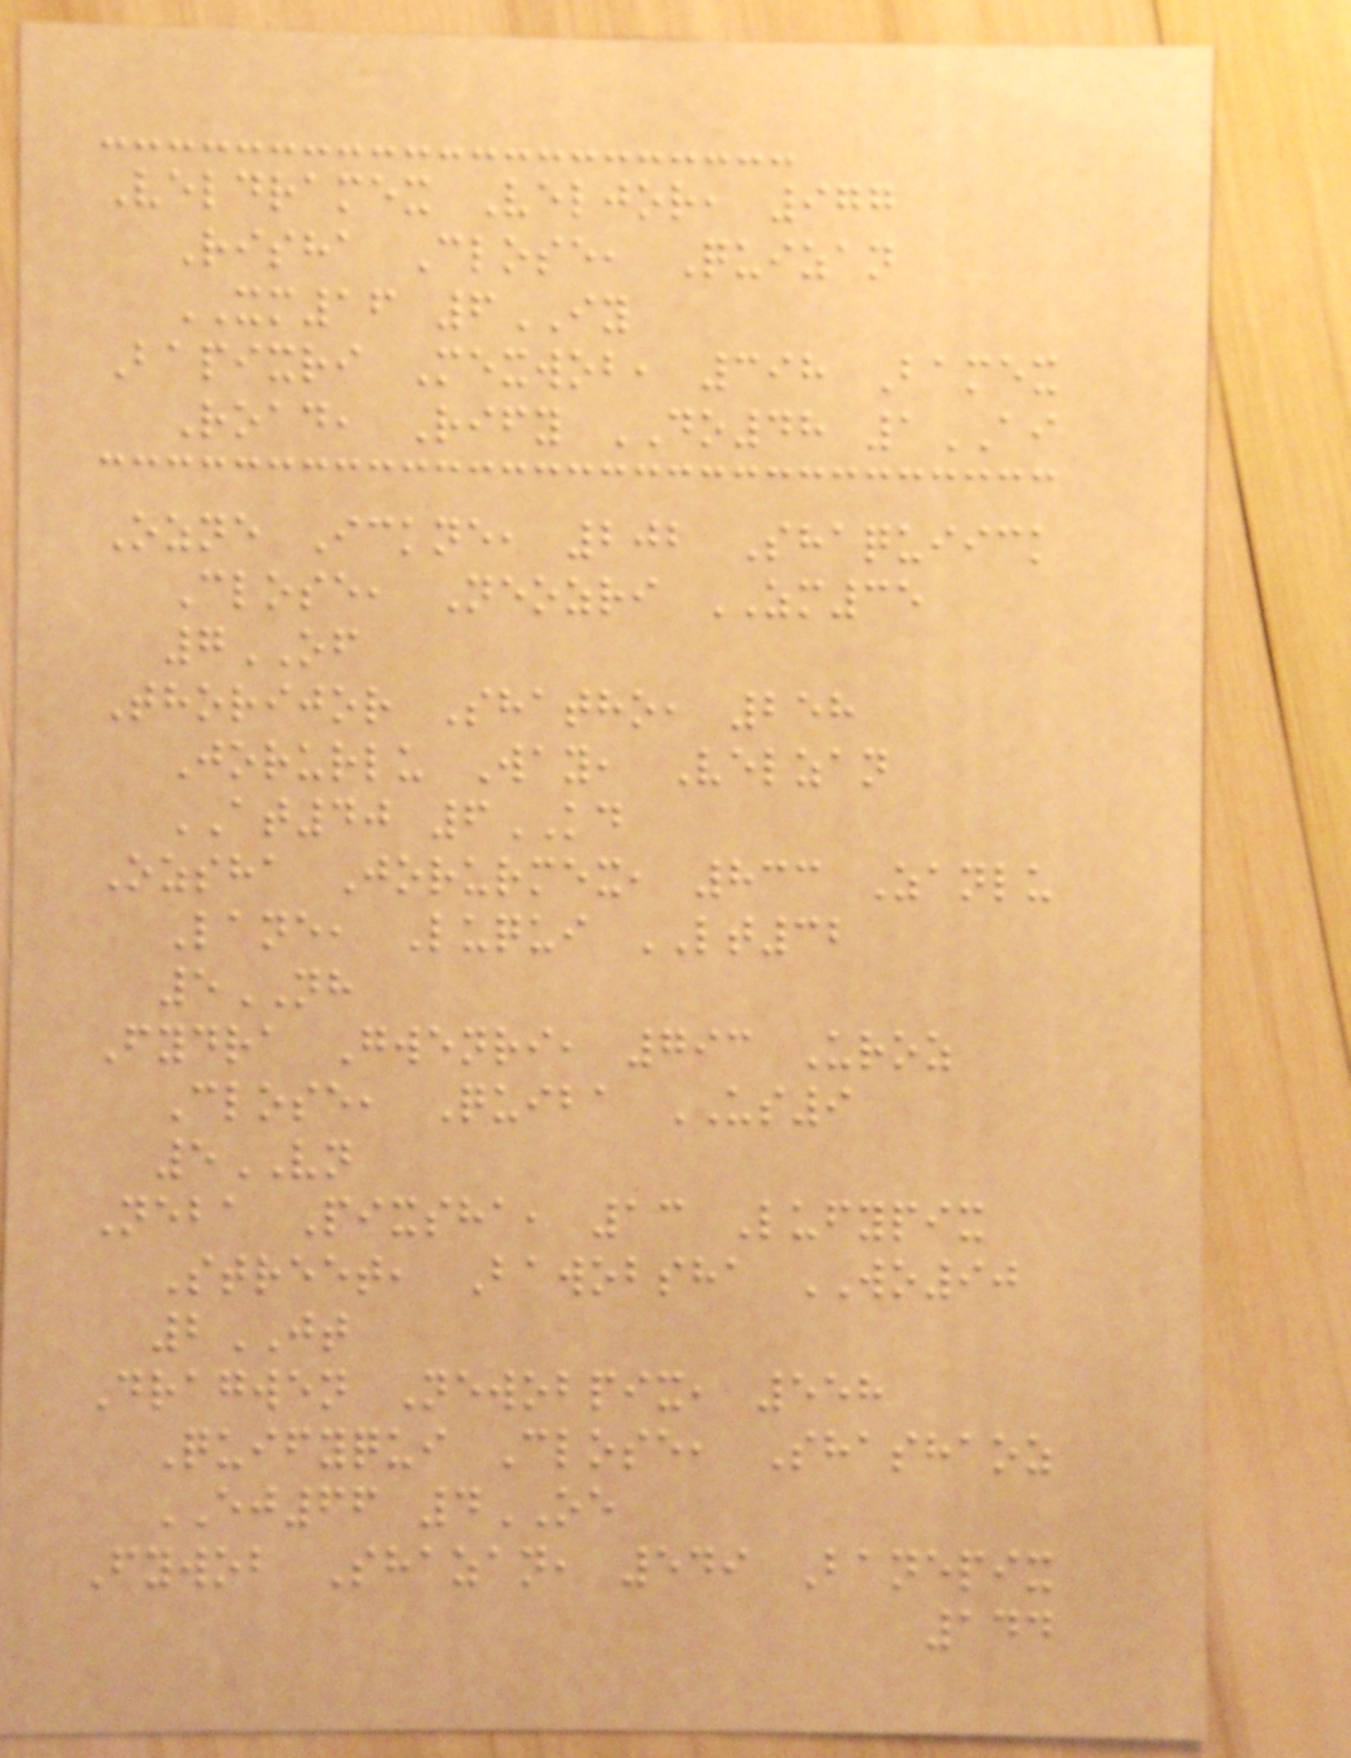Veldramex Veljor, 977
Risha Close, Quizan
XM16 6IY
Bapixri Mexwob, 398 Bamex
Road, Rify DO48 1AI
Ozne Ickne, 202 Shaquiick
Close, Neozri ZM35
7OF
Thorijor Shatho, 258
Jorurlu Way, Velzan
AT40 6KD
Ozsha Jorurmex, 833 Zanlu
Lane, Luqui LT32
5NH
Fydra Gwenri, 793 Uroz
Close, Quiba US9
5VN
Neba Pixsha, 13 Lufypix
Street, Bawobsha WO90
2JT
Dragwen Newobpix, 558
Quifyqui Close, Shashaoz
EJ66 4OE
Fywob Shazan, 549 Banepix
144
